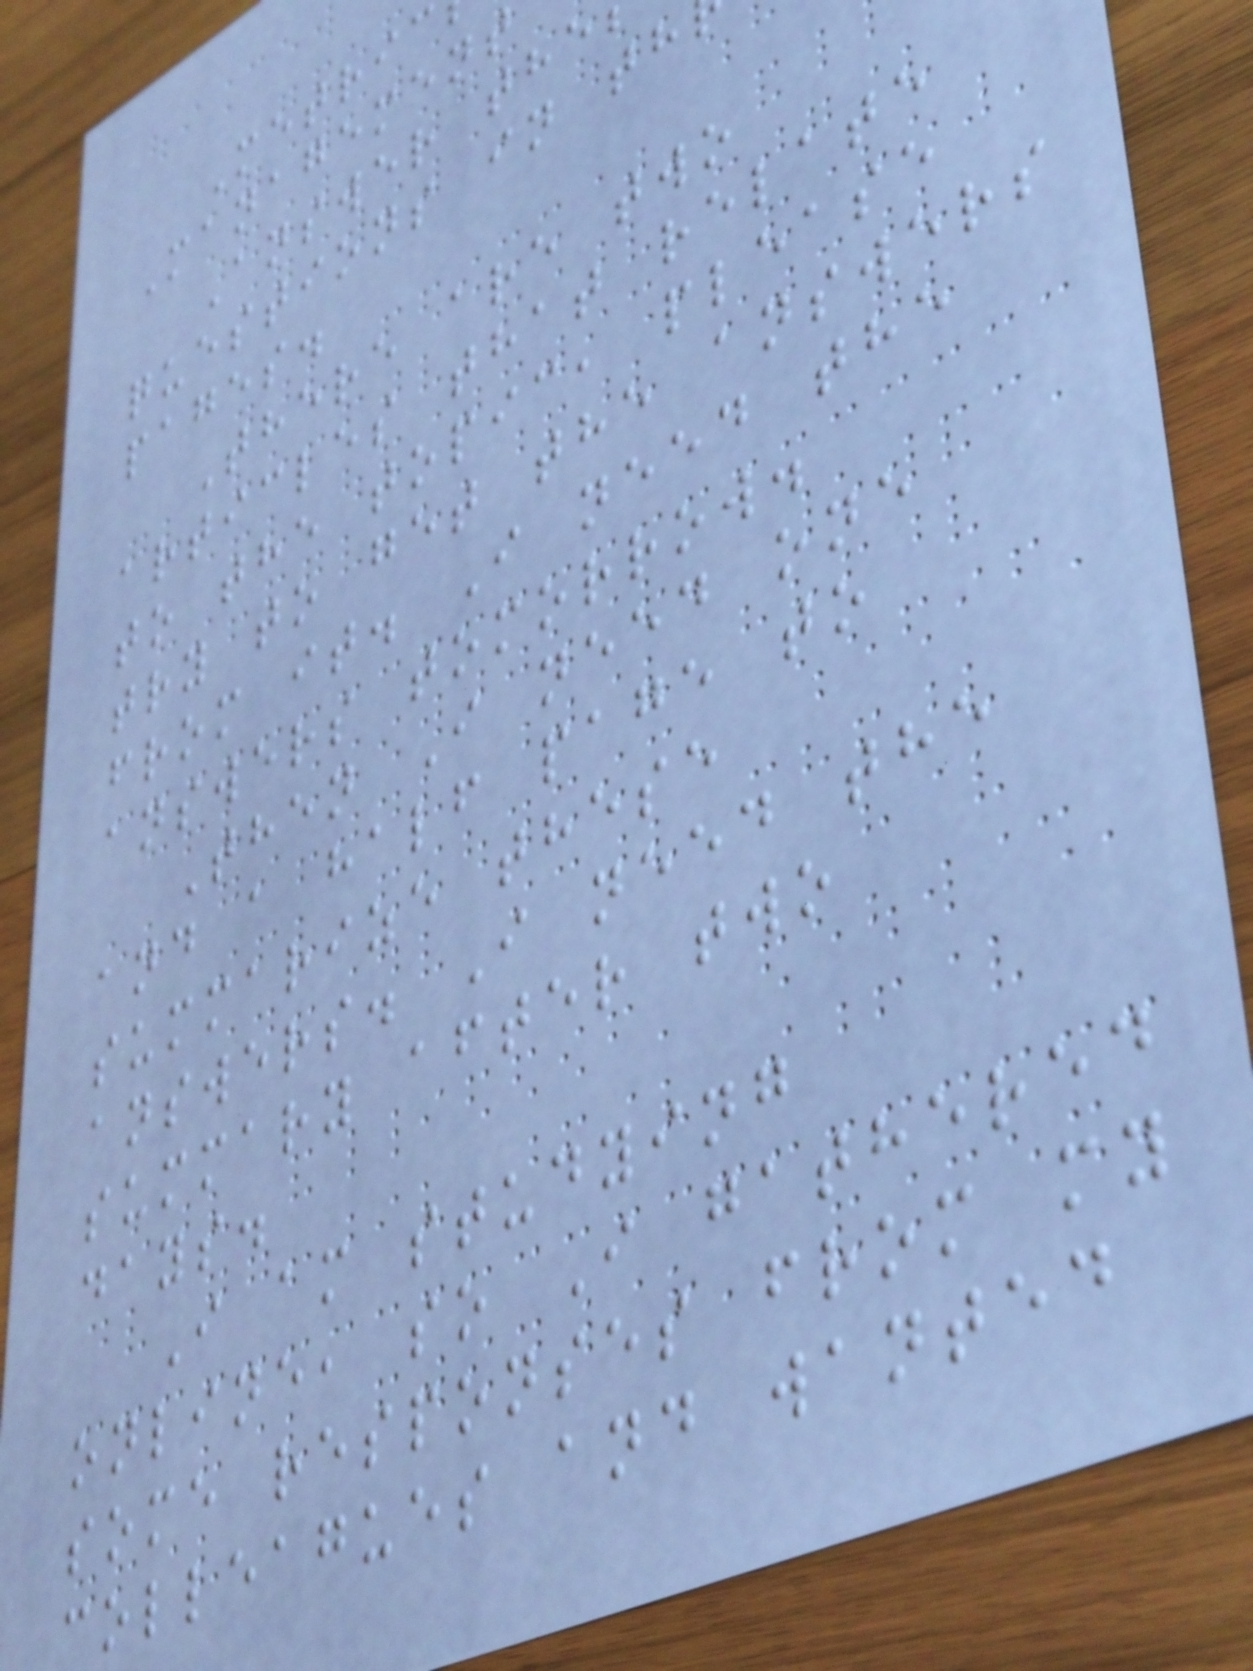Metric
Management
Answer the
questions in th
pages.
There are two
articles that relate
to the topic, please
try to get the answers
from it. I need the
answers tomorrow.
Then I need one
and a half page to
summarize these
answers. I need the
summary after two
days.
I am studying
online, so I gathered
some responses from my
colleagues and wanted
